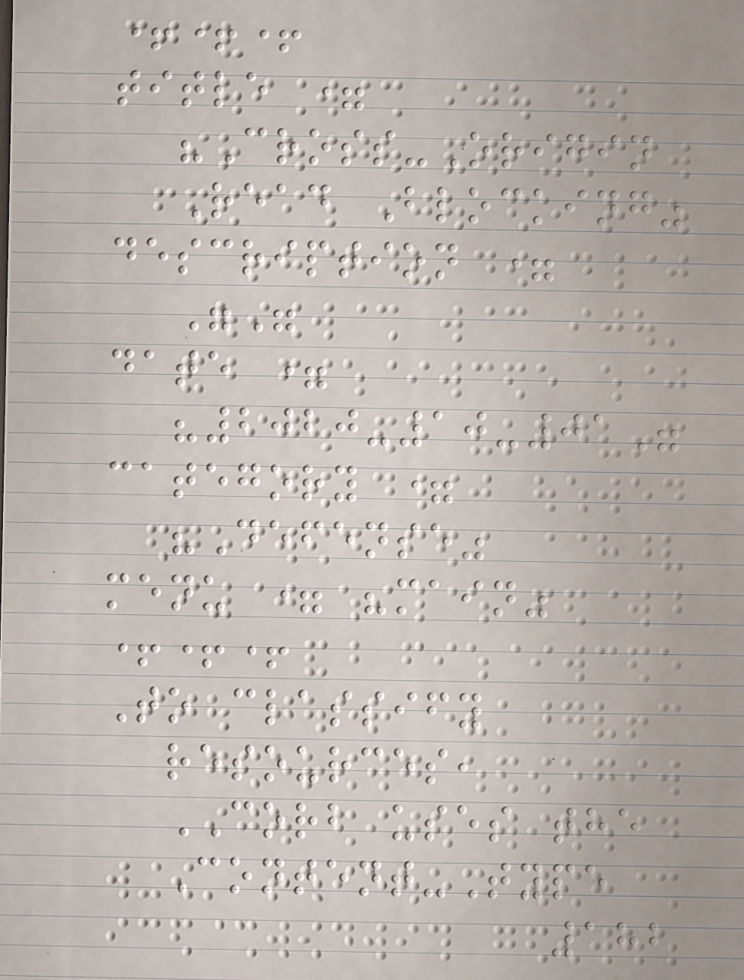+++
title =
"Cross-Origin
Read Blocking"
description =
""
date =
"2020-10-01"
category =
"Defense"
menu = "main"
+++
To classify
resources,
CORB uses the
Content-Type
182
